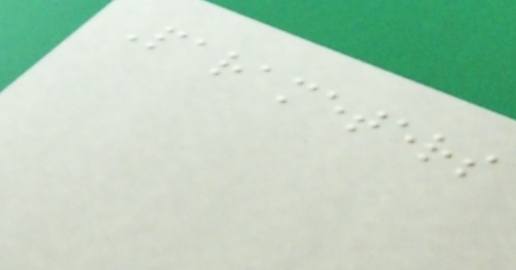Parameters
